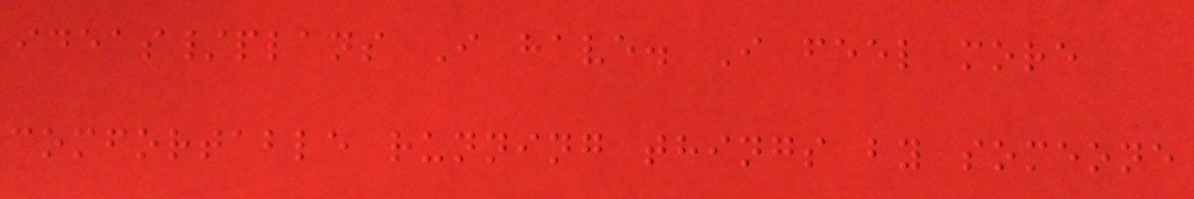ideas/plans I have. I feel more
comfortable running things by someone
